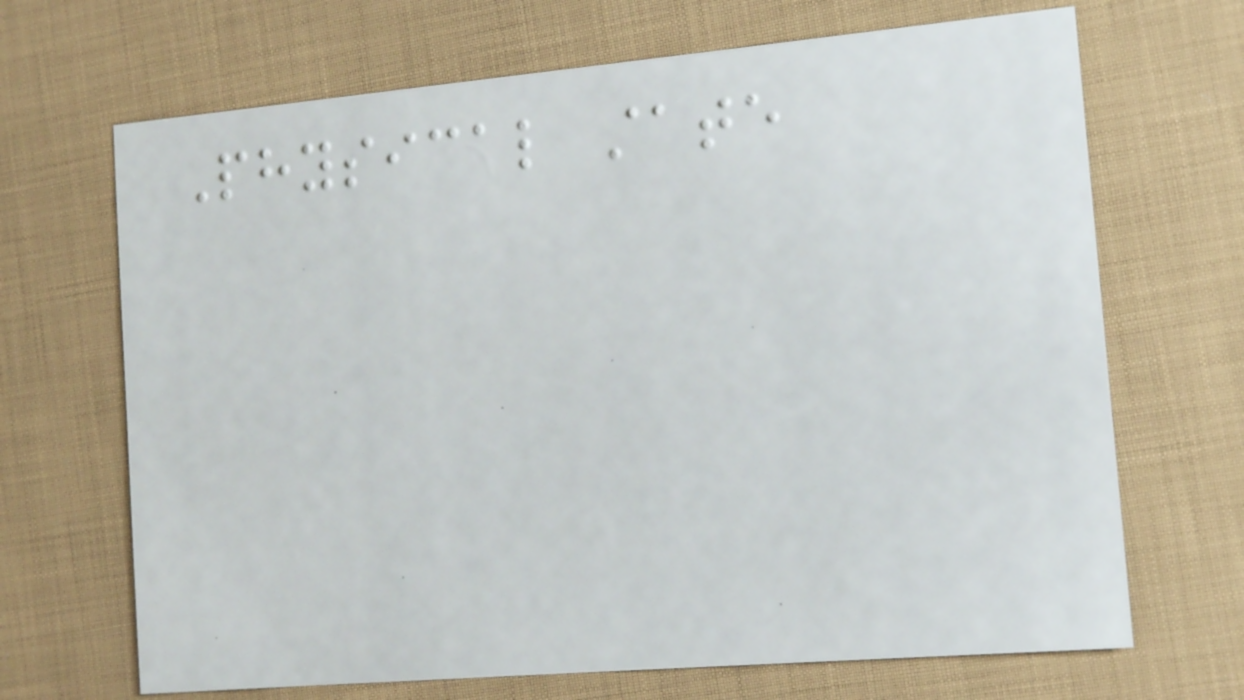Physical state
